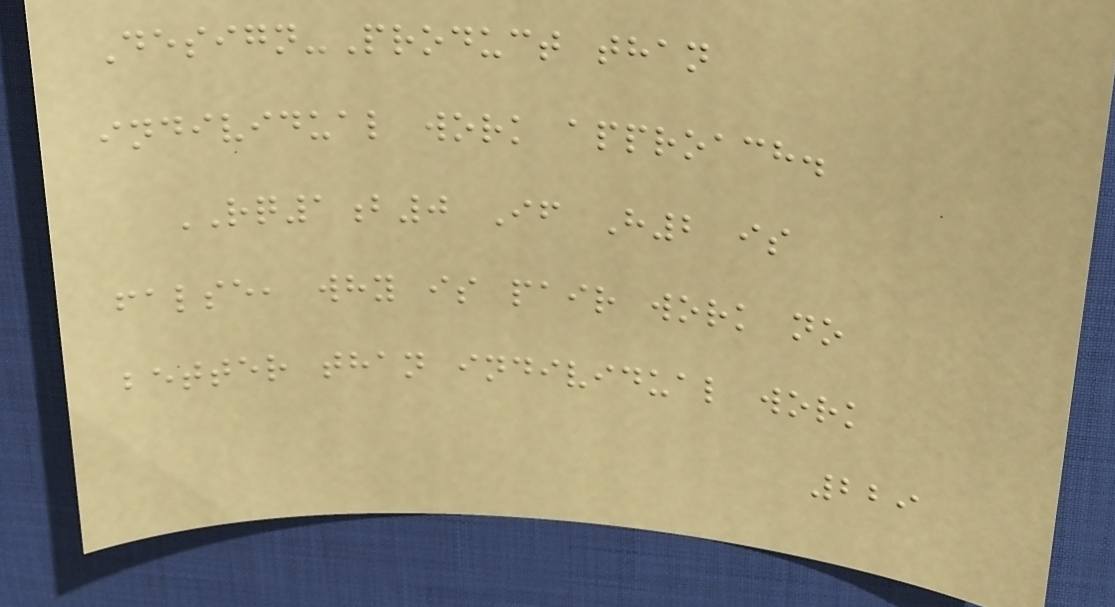Design-Product than
individual work approach.
RQ1b0 If H2 is
false, why is pair work no
better than individual work
229
